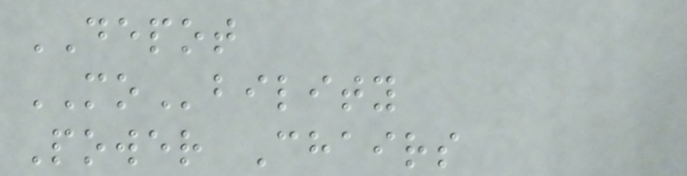DEPOT
MObility
Power Chairs
